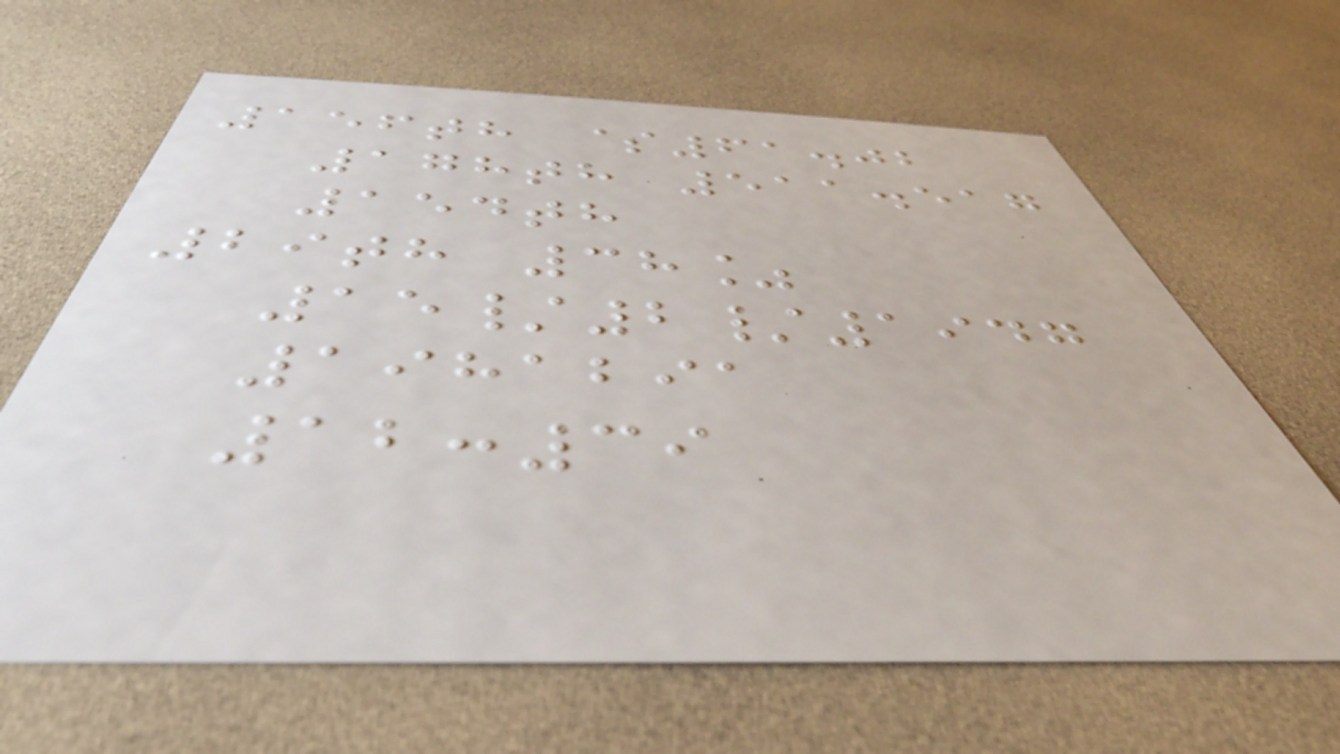156th $61.02
178th 511.517
154th
29th 38%
15/2/1947
1981291
12:39
